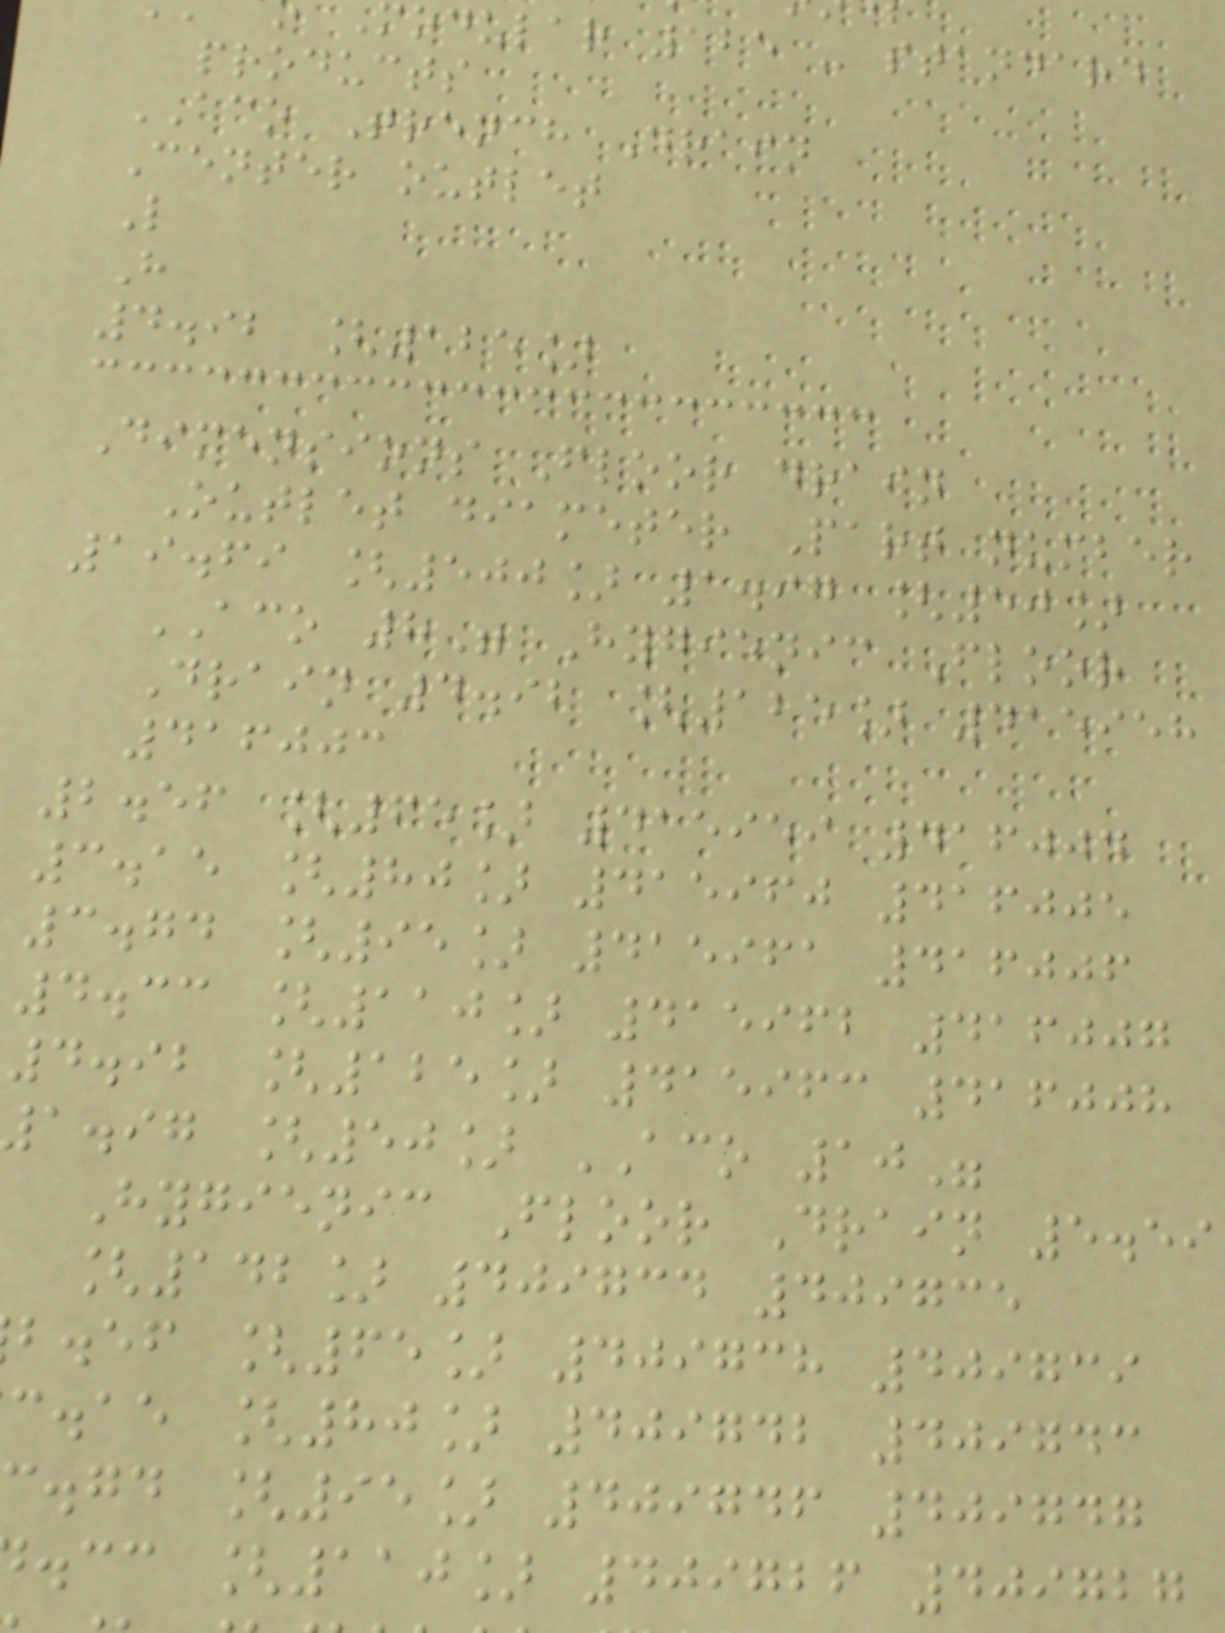modular 125 - standard
products
ACO Trench Drain
Center outlet
L
H
4.92 [125]
Dimensions Floor drain
Outlet diameter Part number
19.69 [500] 1.97 [50]
ACO 8" Hygienic Floor
Drain 4.92 [125] 415958
416003
2.56 [65] 415959 416004
3.15 [80] 415960 416005
3.74 [95] 415961 416006
4.33 [110] 415962 416007
4.92 [125] 415963 416008
a.ig [50] ACO 10"
Hygienic Floor Drain 5.59
[142] 409734 409735
b.ef [65] 409738 409739
c.ae [80] 409742 409743
.gd [95] 409746 409747
.cc [110] 409726 409727
